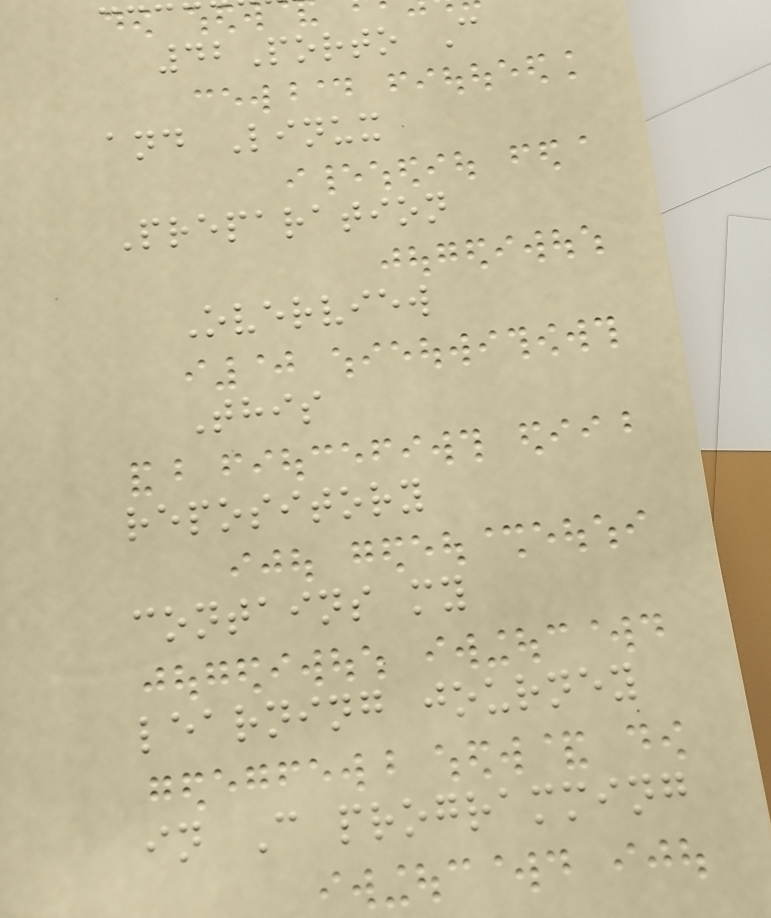42Porto C
and Linux
Preparation
Overview
This
repository
contains my
learning journey
in C programming
